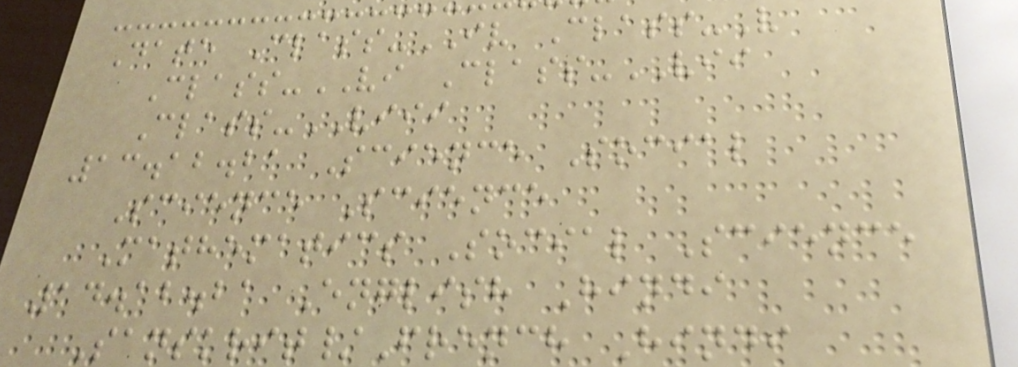Date Class-IV Class-V
Class-VI Class-VII
Class-VIII
13.12.21 Science Social
Science Science
Mathematics Social Science
14.12.21 English Hindi
Sanskrit/French Hindi
